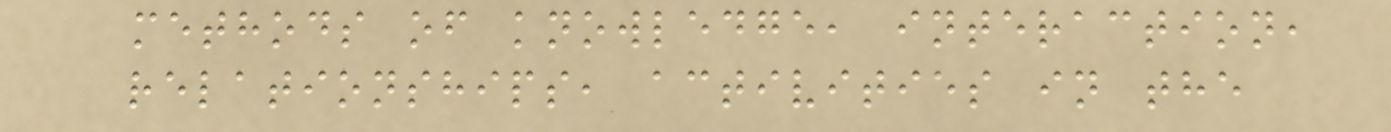methods of knowledge, interaction,
relationships, activities in the
